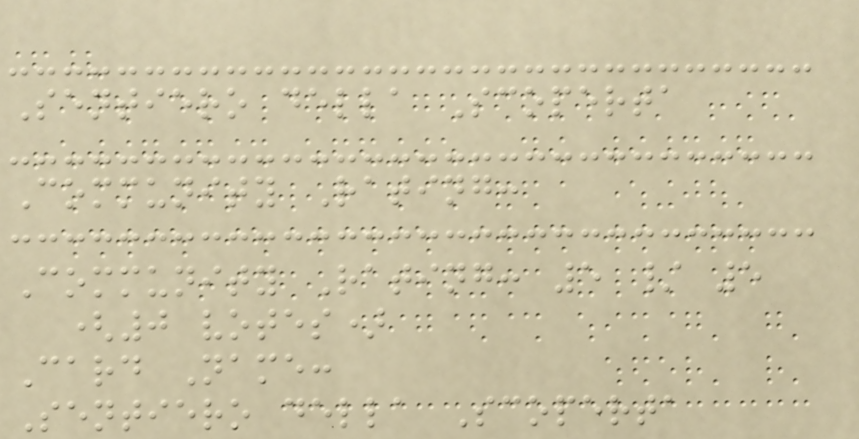Sentiero della Scoperta
Community Rating:
Community Rating: 5 / 5
(0 votes)
Card Name:
Sentiero della Scoperta
